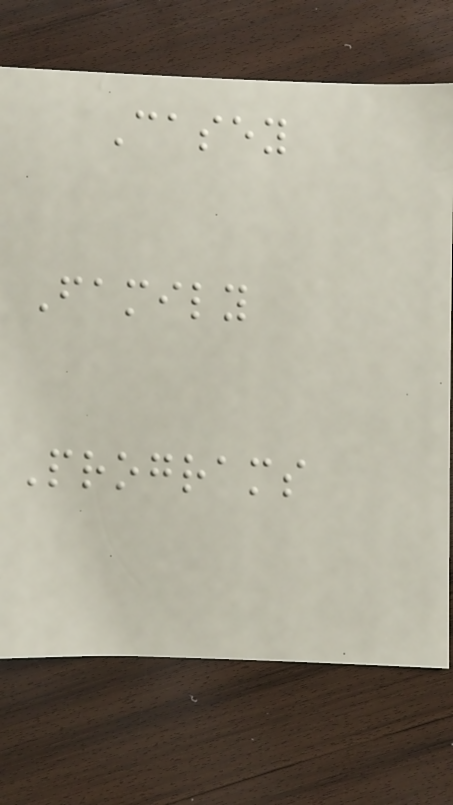Casey
Family
Programs
